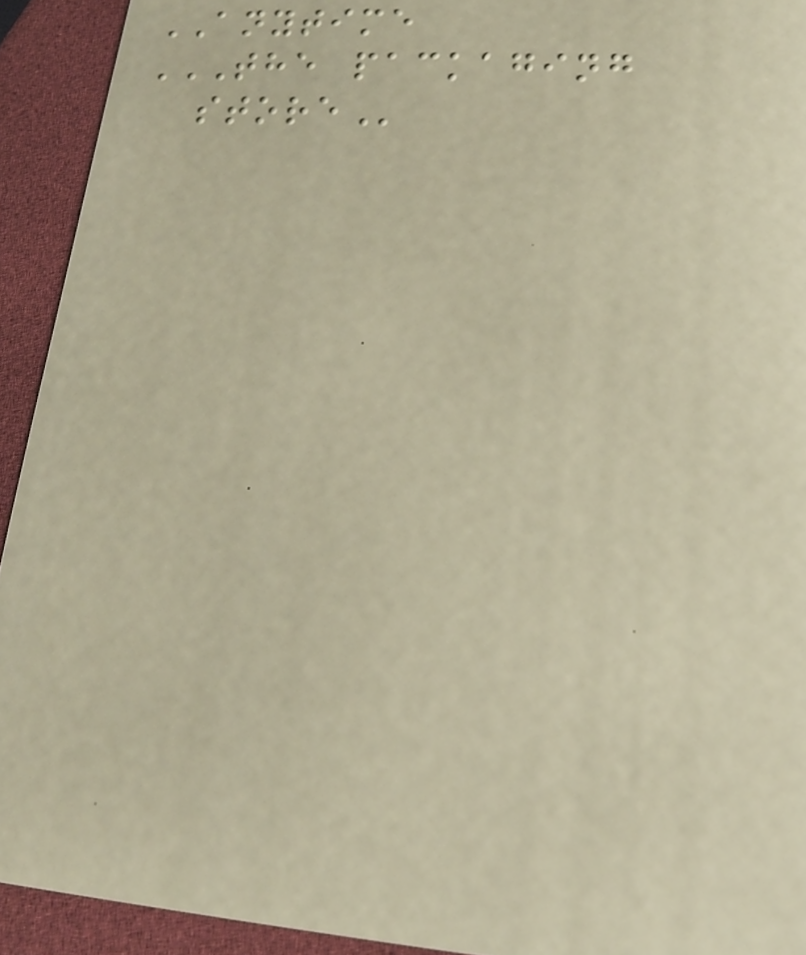ANYTIME
THE PACKAGING
STORE
